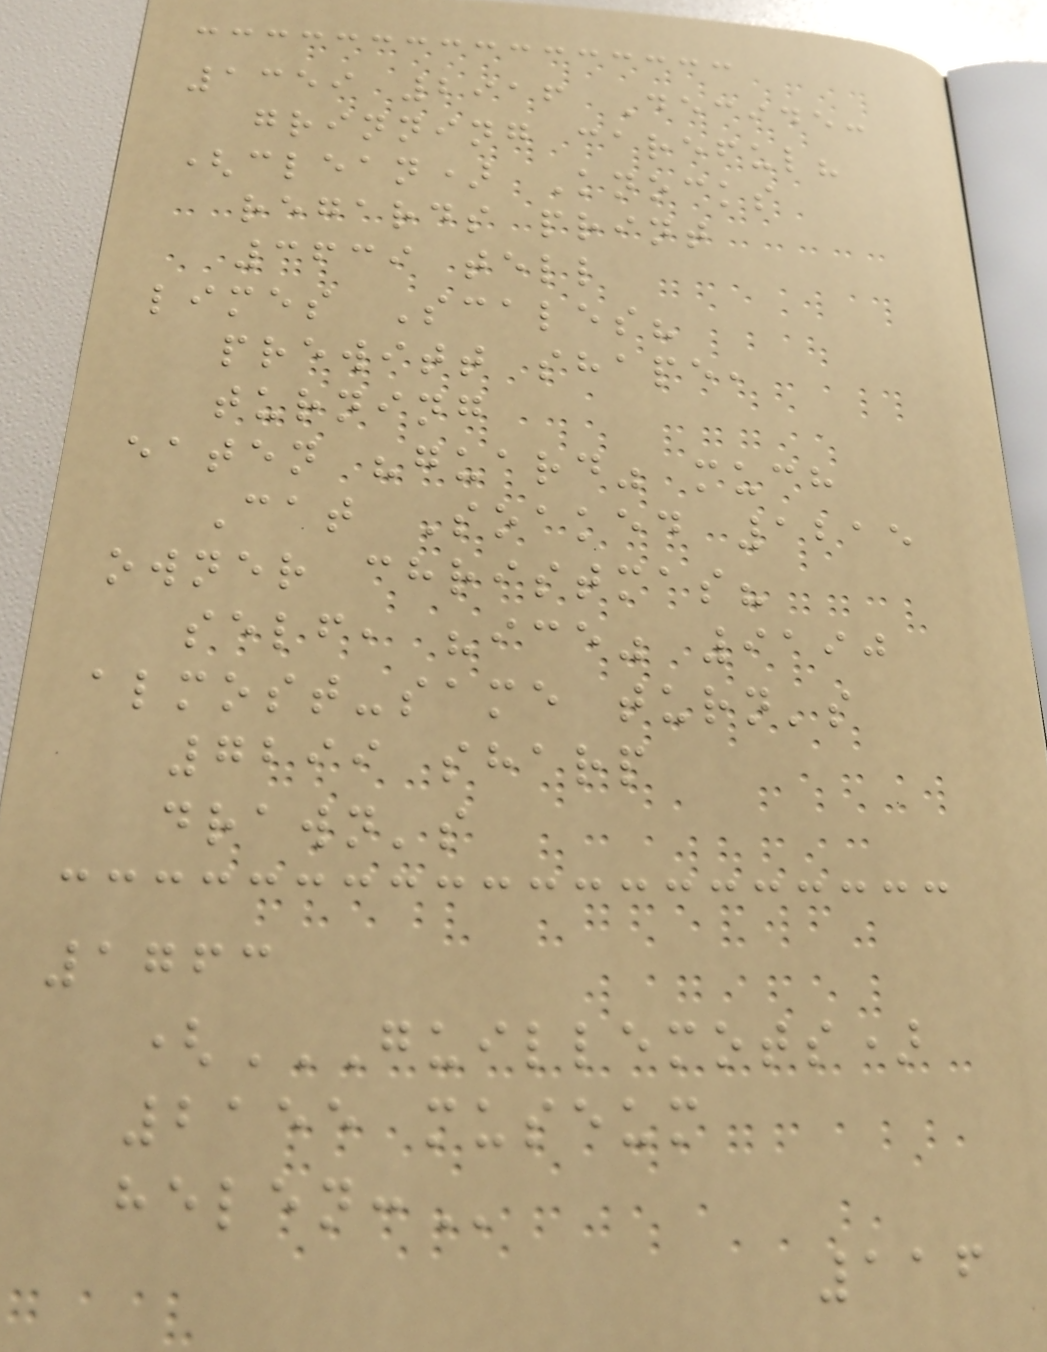1359 2916 Decide:
grinning careful?
(clean) Knocks
regards print
3639 tell
limes Scales?
prewitt shape,
turning
eaten "guard" much
Cat Soaked 1215
owner christmas?
self, "ice" 9190
almost-same turn's
7299 sharp
drawn's
1763
(GUILLEMOTS)
2155 MUSEUM
HELEN:
116
